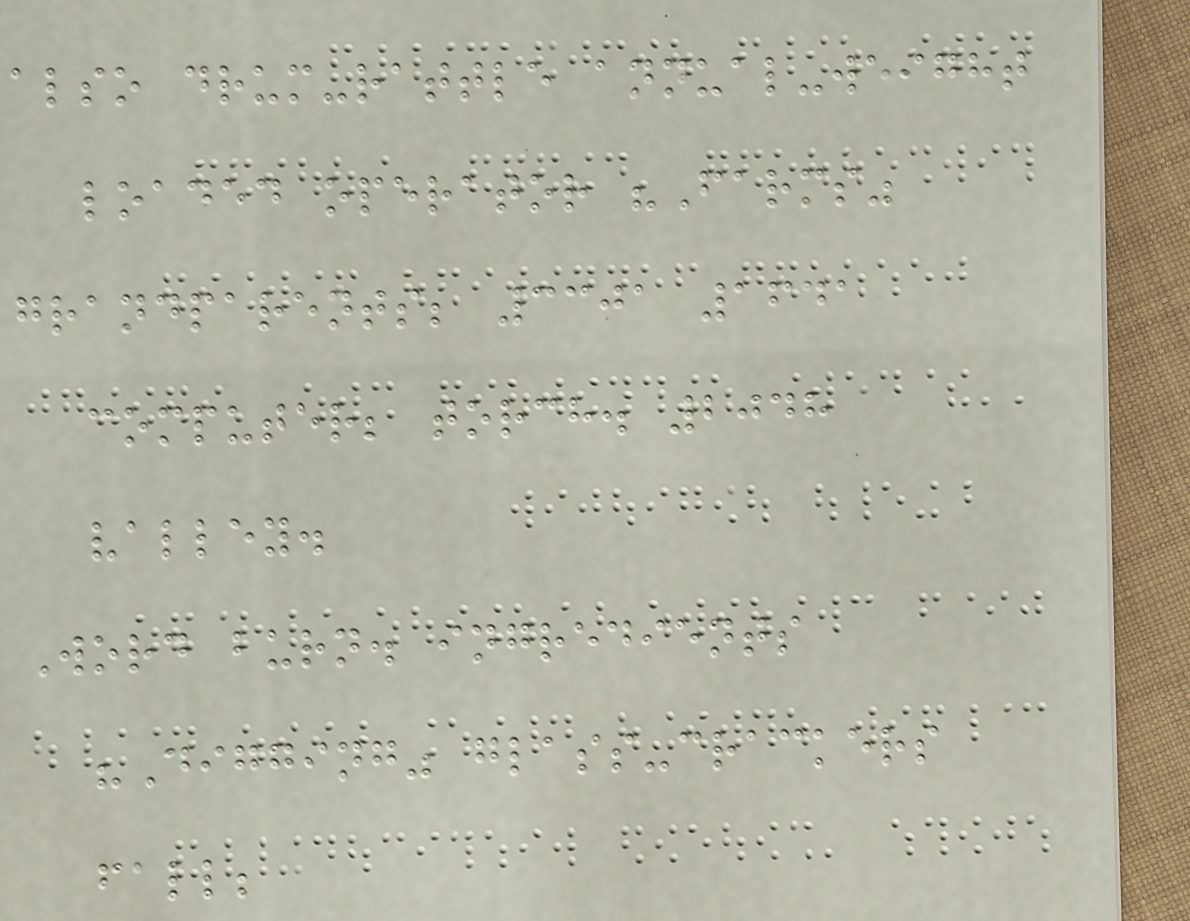also drum-rattle annual-weight
loaded operator "Farms"
grandparents; 3301 1641
computer; torch. 2048
valley.
Word burn. ingredients
"Digging" glass-crackers
fall;
